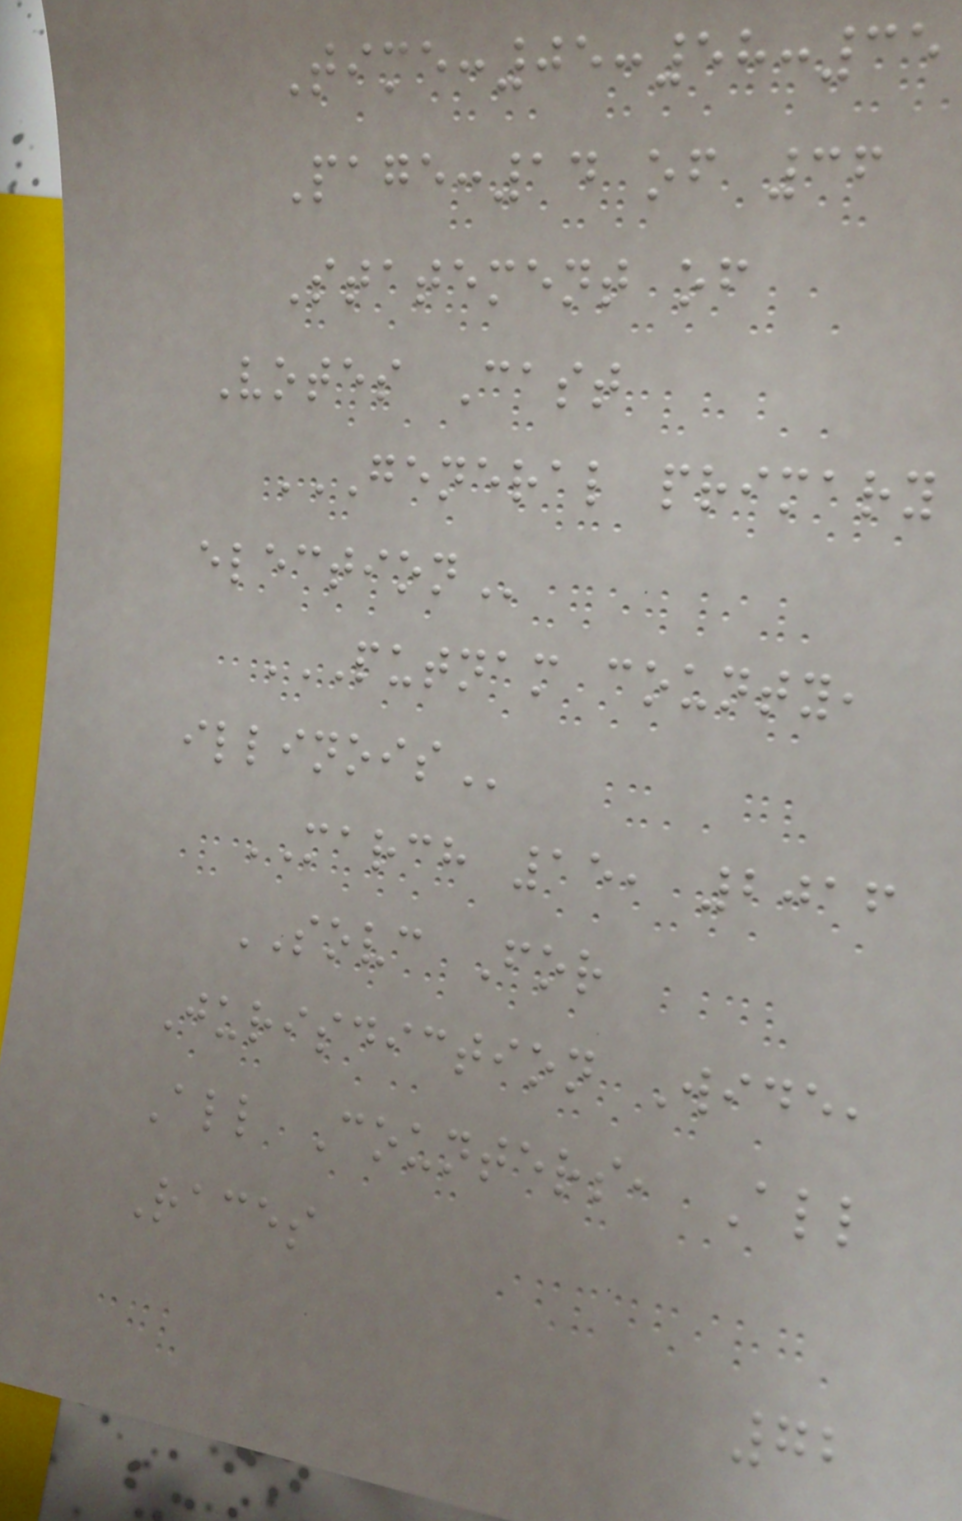Time:05:58:35
Page:14 of 36
Statement of
Votes Cast
GENERAL PRIMARY
ELECTION
PUTNAM COUNTY,
ILLINOIS
MARCH 15, 2016
SOVC For
Jurisdiction Wide,
All Counters, All
Races
72
